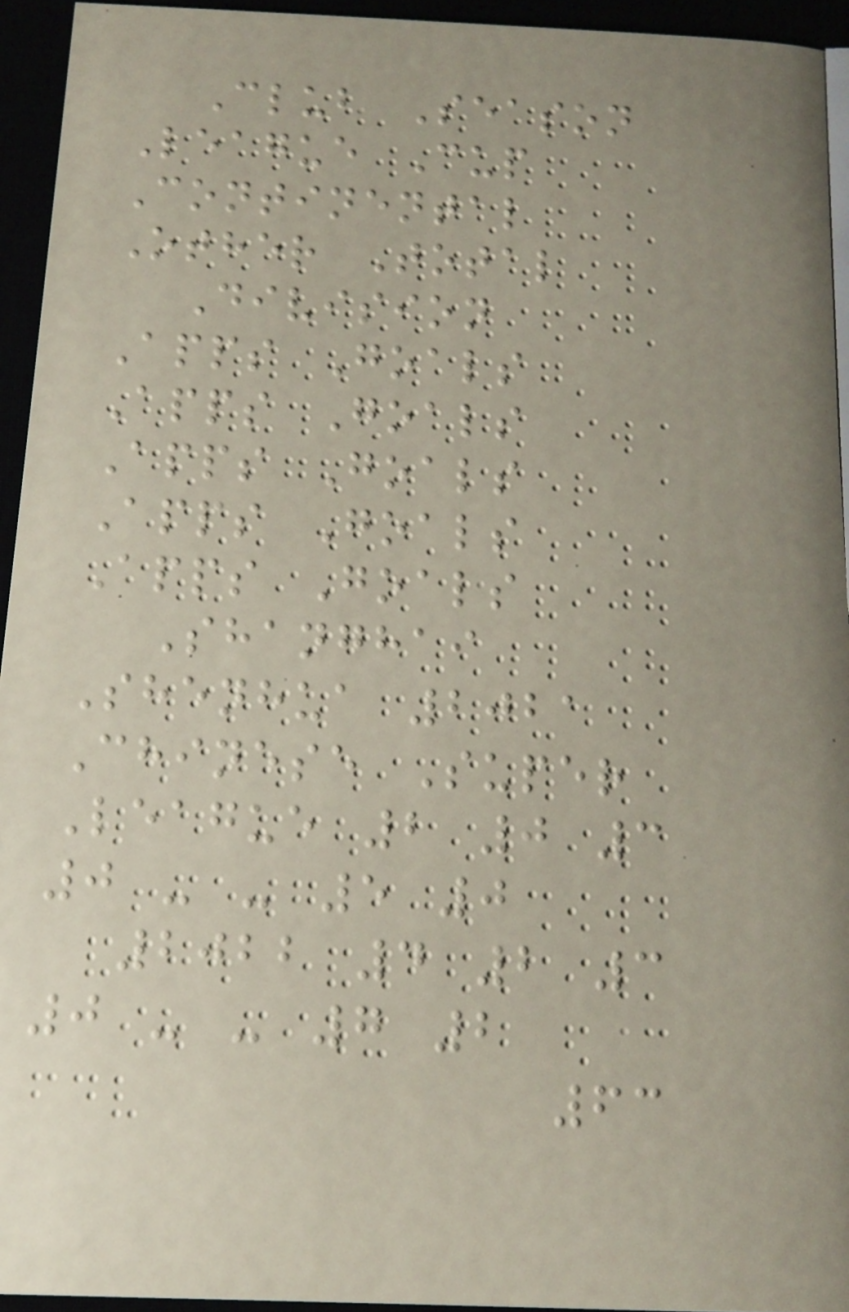Club Season
League Cup
Continental
Other Total
Division
Apps Goals
Apps Goals
Apps Goals
Apps Goals
Apps Goals
Shanghai
Shenhua 2021
Chinese Super
League 2 0 3
0 - - 5 0
2022 4 2 3
0 - - 7 2
63
